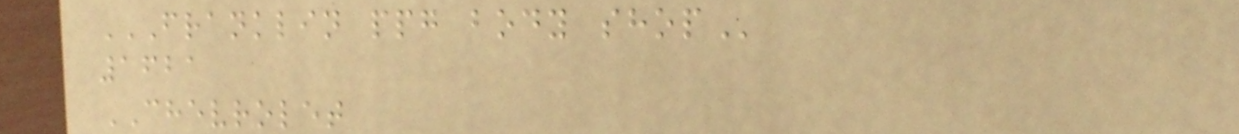FRANKLIN PPG BODY SHOP
1621
CHEVROLET
